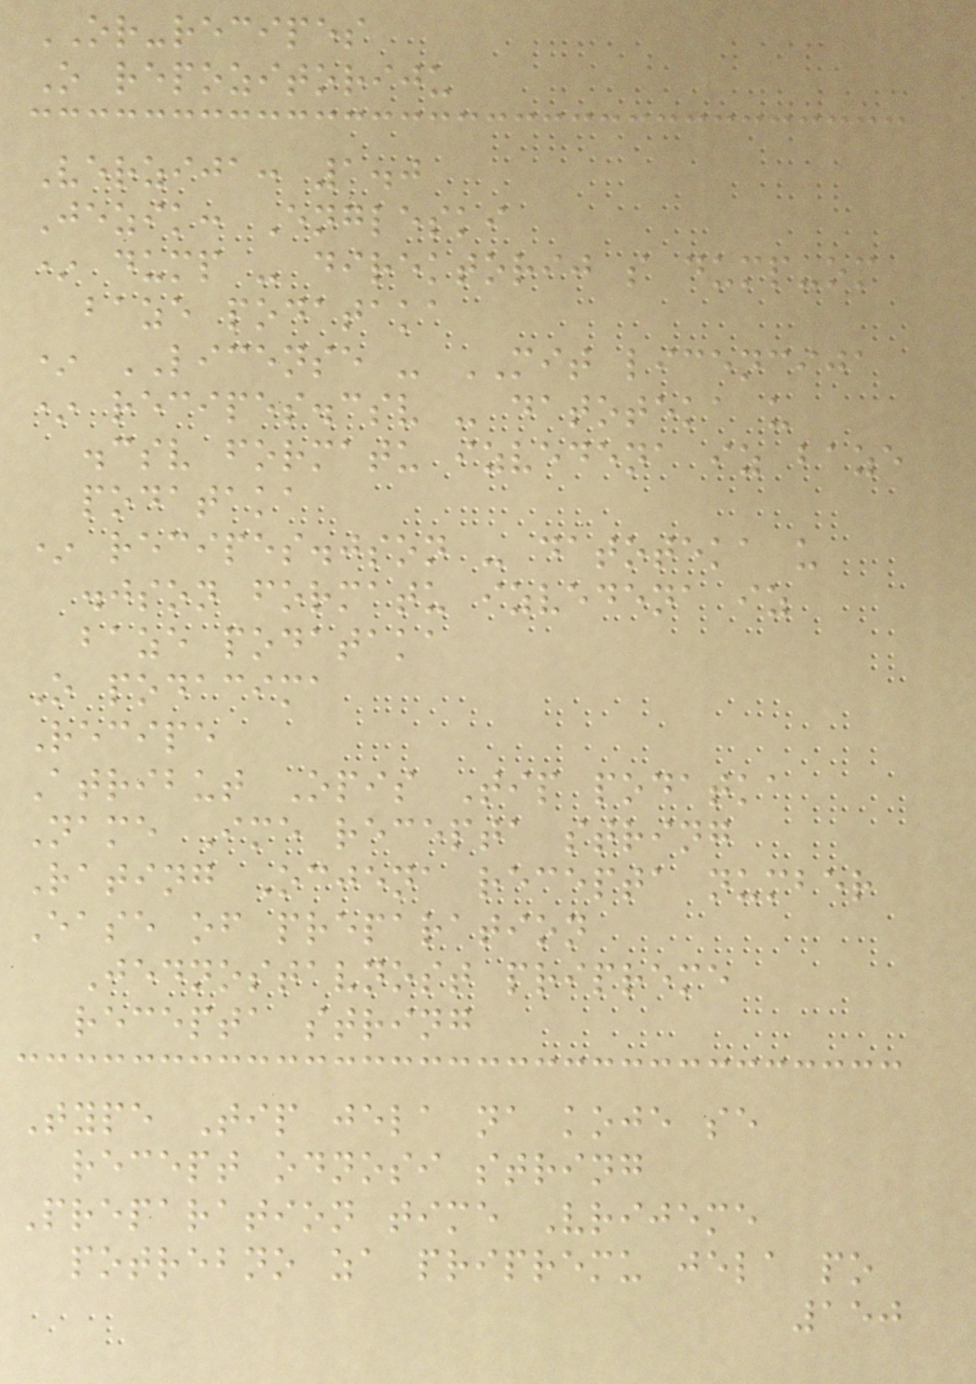OR-recipes
O repozitoriju
Verzija: 1.0
Jezik: Engleski
* dump - direktorij s dump-om
baze podataka
* LICENSE - MIT licencija
* recipes.csv - datoteka u
.csv formatu izvedena iz baze
podataka
* recipes.json - datoteka u
.json formatu izvedena iz
baze podataka
O podacima
Recipe
Atribut Opis Tip podatka
Name Ime recepta string
Rating Ocjena recepta number
Ease of preparation
Jednostavnost pripreme
recepta string
Type Tip jela na koje se
recept odnosi string
Preparation time Vrijeme
potrebno za pripremu jela po
150
